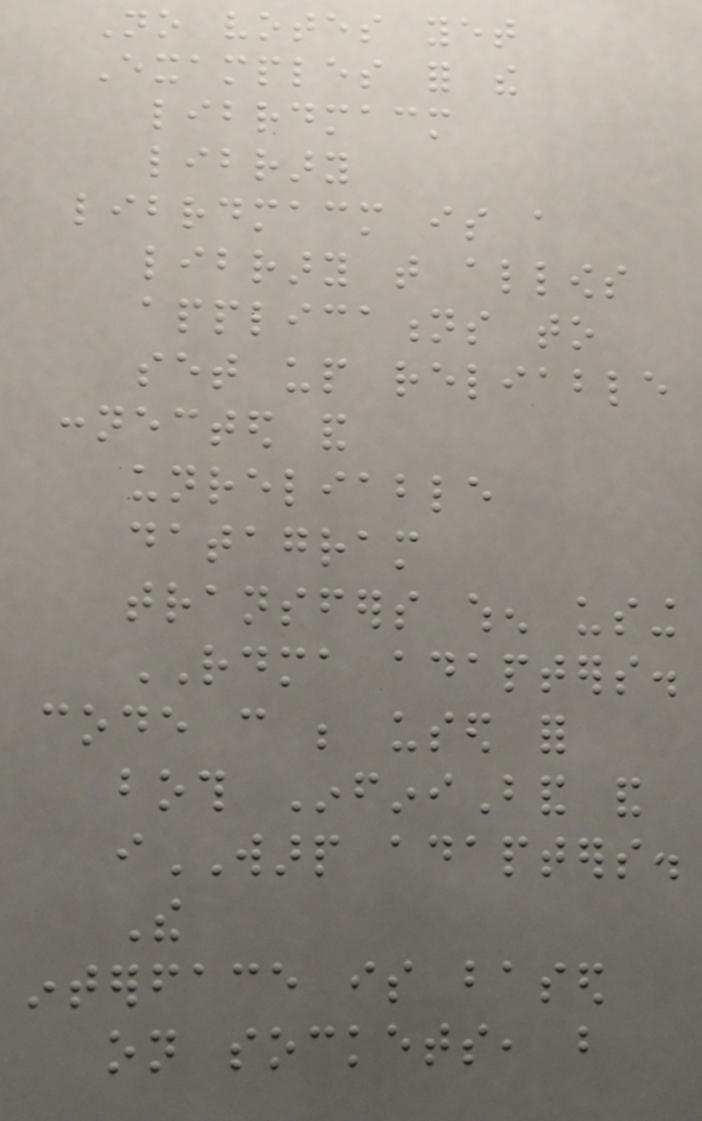No votes yet
Examples for the
librdmacm
library
librdmacm is a
library that allows
applications to
set up reliable
connected and
unreliable
datagram
transfers when using
RDMA adapters.
code can be used for
both InfiniBand and
iWARP adapters.
The
interface is based
on sockets, but
